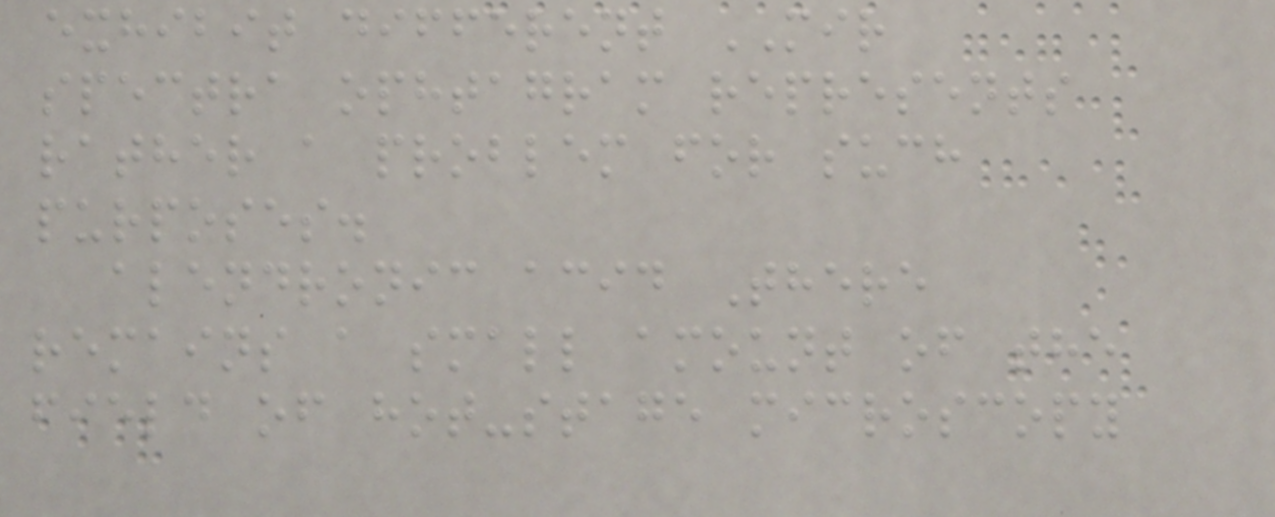exhibit different MIR
spectra ophtagram represents
rather a problem for such
purposes.
alendronic acid There
remains a small amount of the
field of hot-stage microscopy
